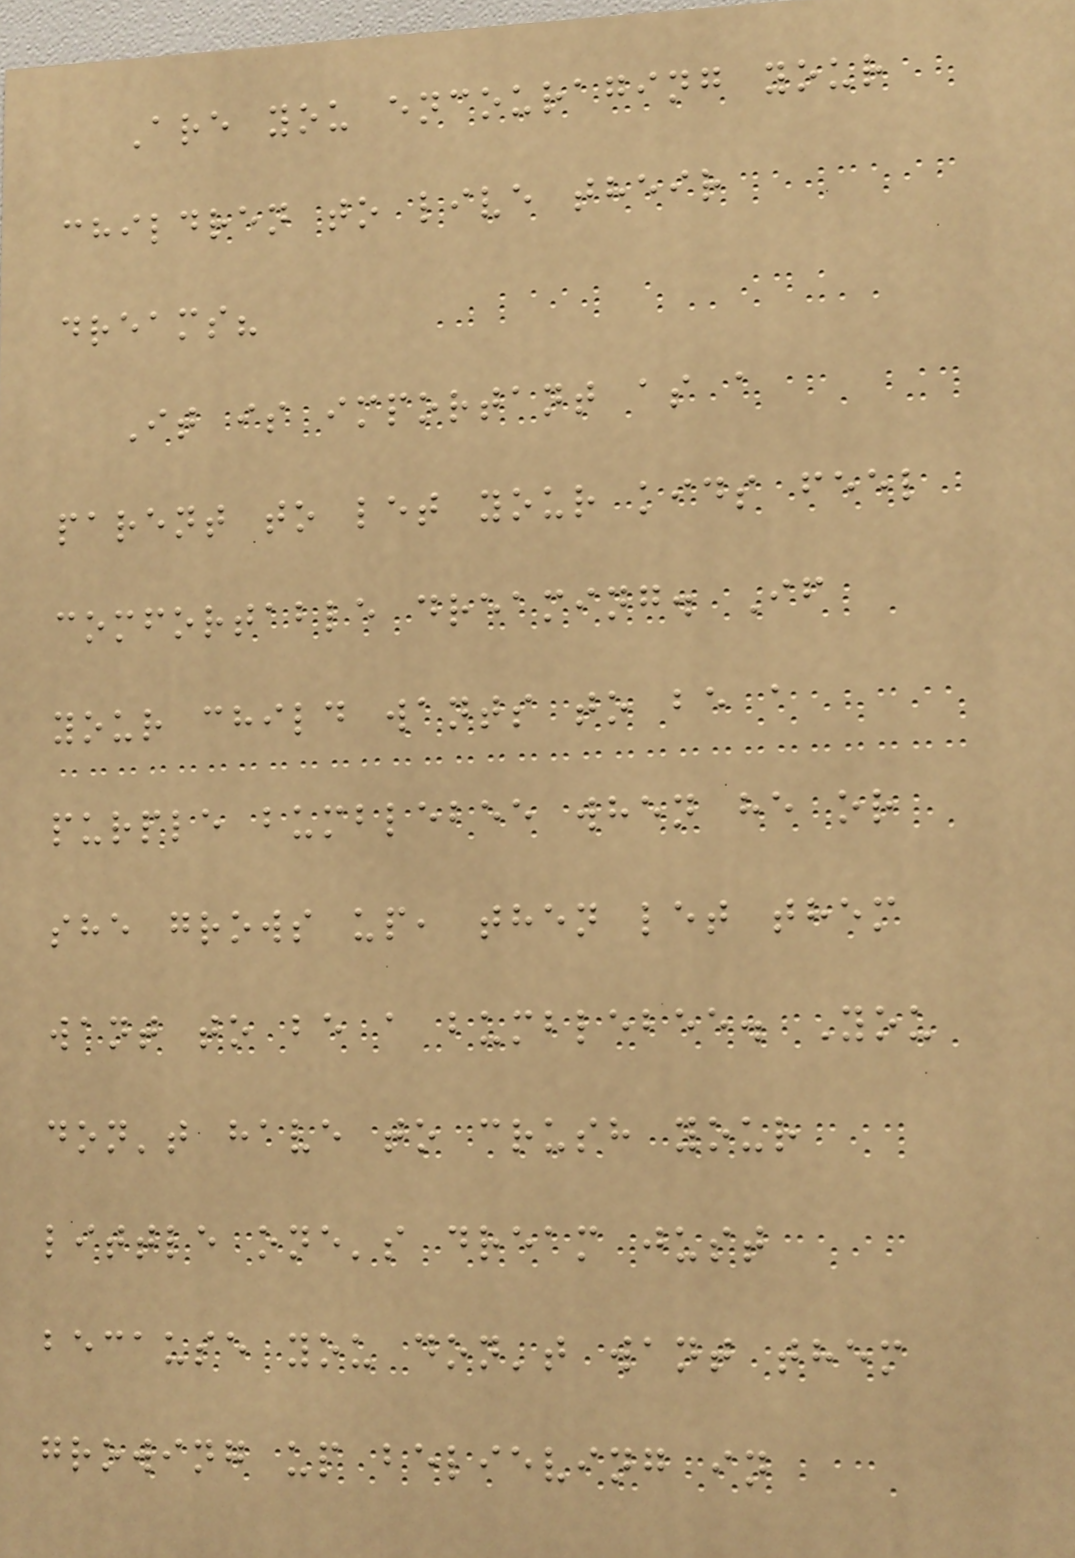Are you encouraging your
children to live their
dreams?
It is important as a
parent to let your kids feel
comfortable dreaming. If
your child wants to be a
purple bumblebee when he or
she grows up, then let them
want to be a bumblebee. You
don't have to crush your
little one's dream just
because you don't want them
growing up believing in
